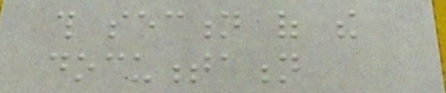this section of the
documentation
